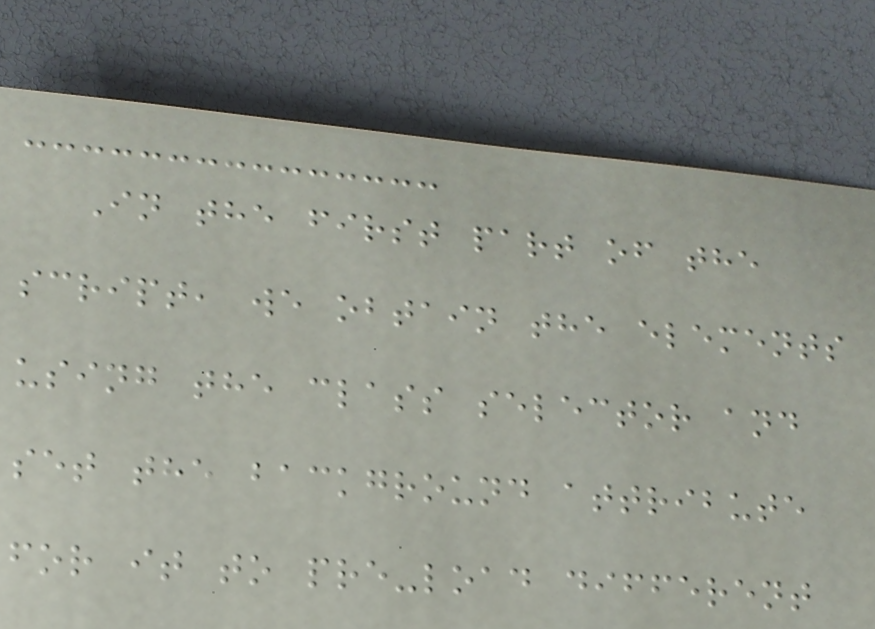In the first part of the
script, we obtain the elements
using the class selector and
set the background attribute
for it to pre-load different
